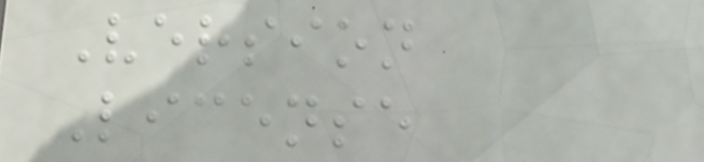Version
License
